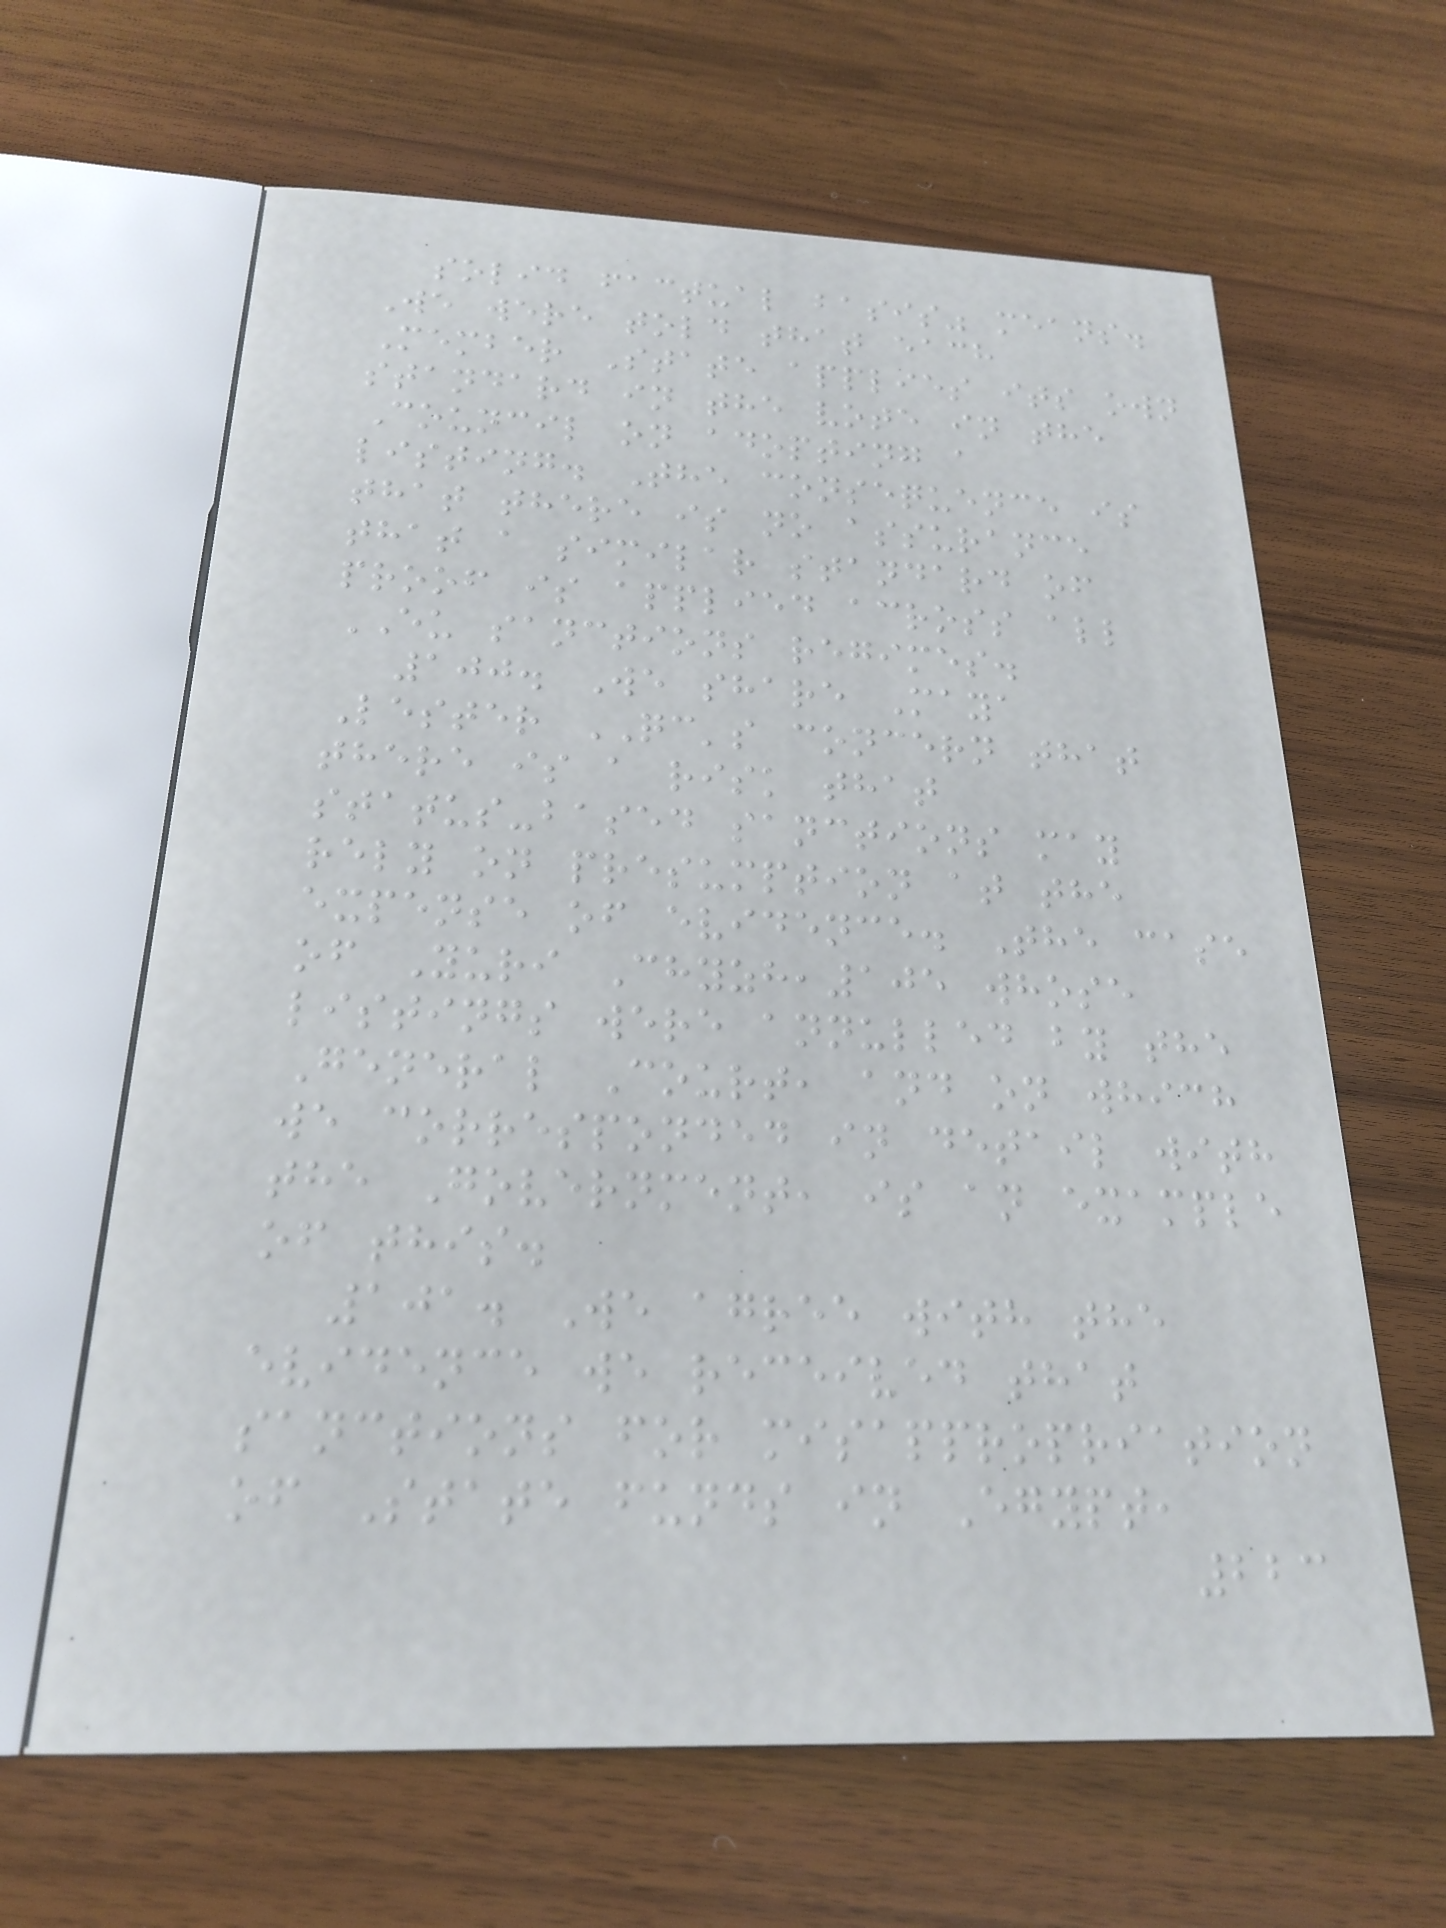solid factual basis" means.
We were told that each
Member State applies its own
standard in the vote in the
Council on adopting a
listing. The consequence is
that there is no assurance
that a similar standard of
proof is applied across all
EU sanctions regimes.
100. We share Maya
Lester QC's concern that
there is a risk that
status-based sanctions may
rely on presumption at the
expense of evidence. The case
of Yuri Chyzh,105 whose
listings were annulled by the
General Court, and on which
we corresponded in detail with
the Government, is an example
of this.
101. We agree with the
evidence we received that
sanctions for misappropriation
of State funds in Egypt,
223
